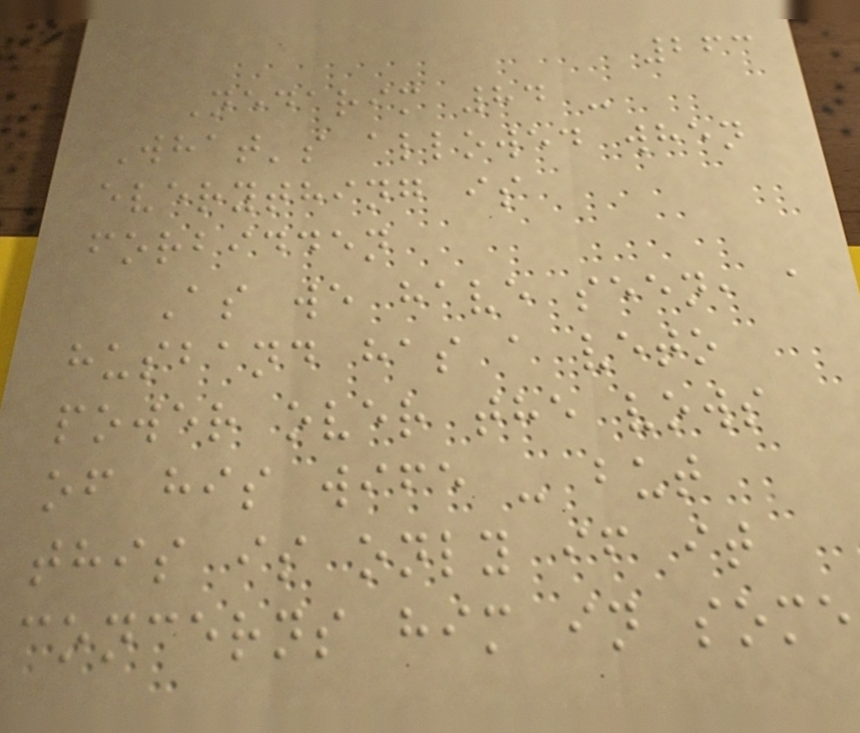263
Nedarim 84 -
What's allowed when
everything is
forbidden
As we have seen, a
husband has a veto
power over the vows
of his wife - but
this is only if it
concerns him in some
